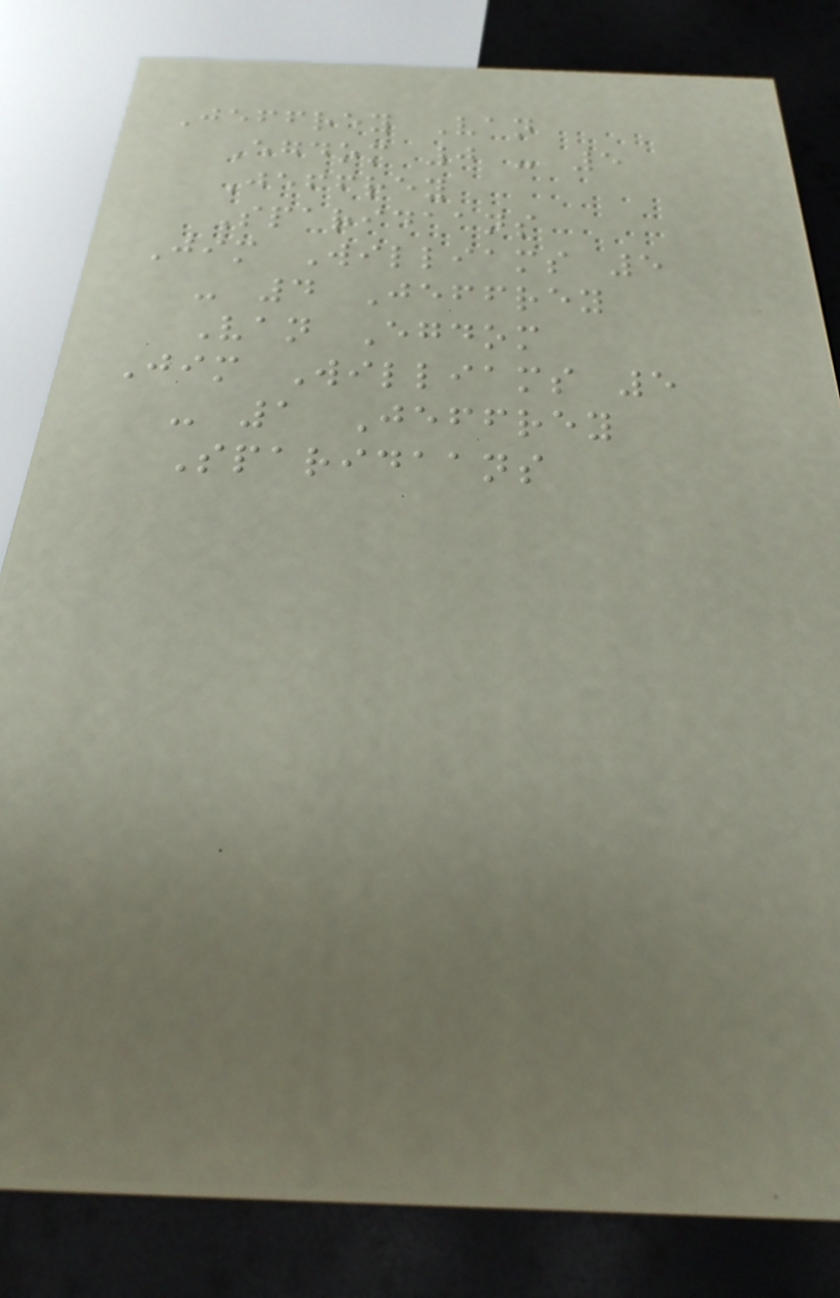Jeffrey Van
Egdom 0 - 5
Jeffrey
Sparidaans
Jim Williams 5
- 4 Jeffrey
Van Egdom
Jim Williams 5
- 1 Jeffrey
Sparidaans
